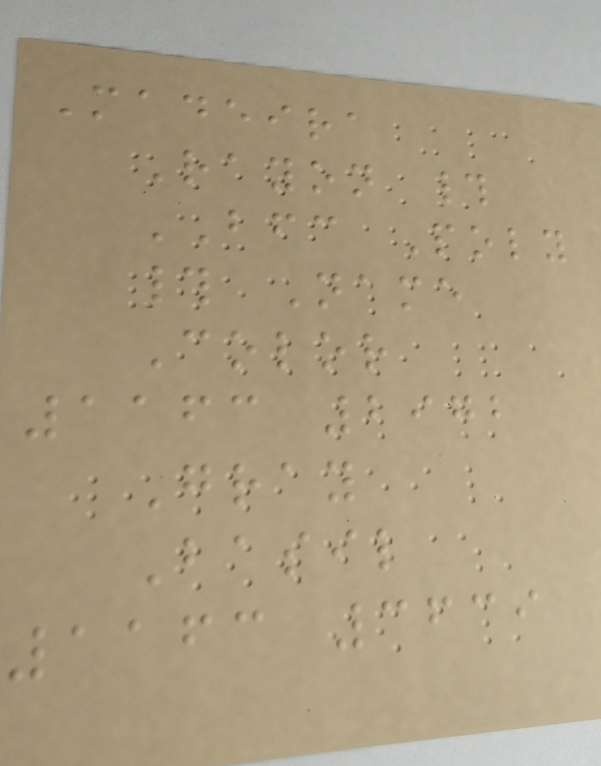Madeira
Rayon #
BFC Poly
# Name
Color
1163 2972
Gray
Basil
1163 3639
